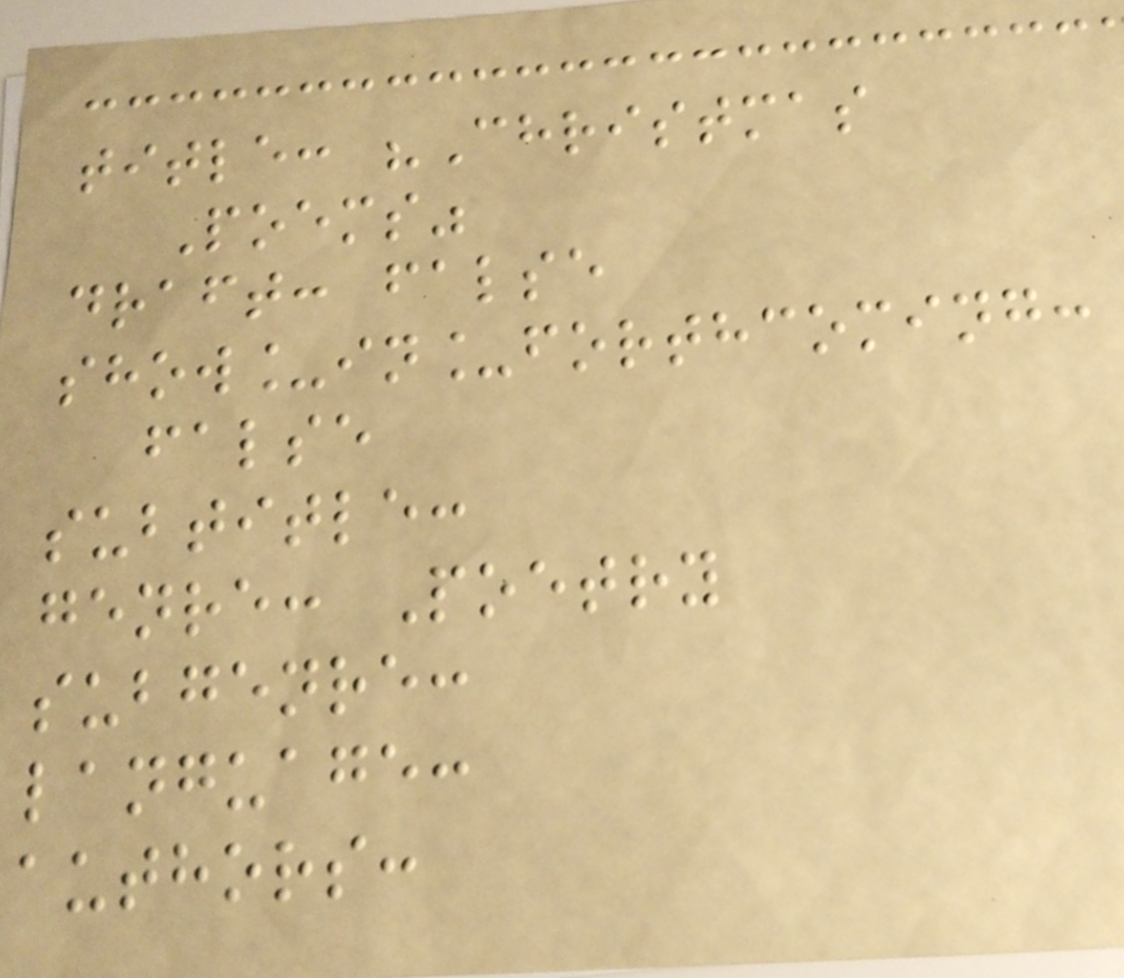title: "Christmas
Poems"
draft: false
show_in_forthcoming:
false
subtitle:
genre: Poetry
subgenre:
language:
authors:
